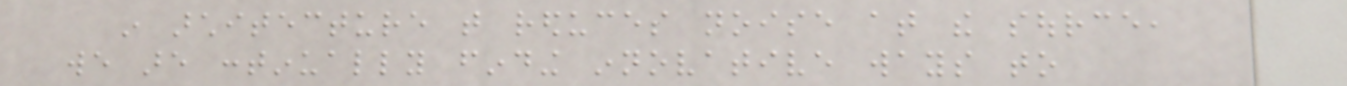in architecture that reduces noise at the source,
we are continually finding innovative ways to
